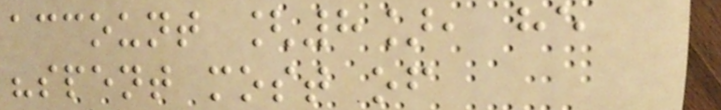account [8], he
"spent most of
